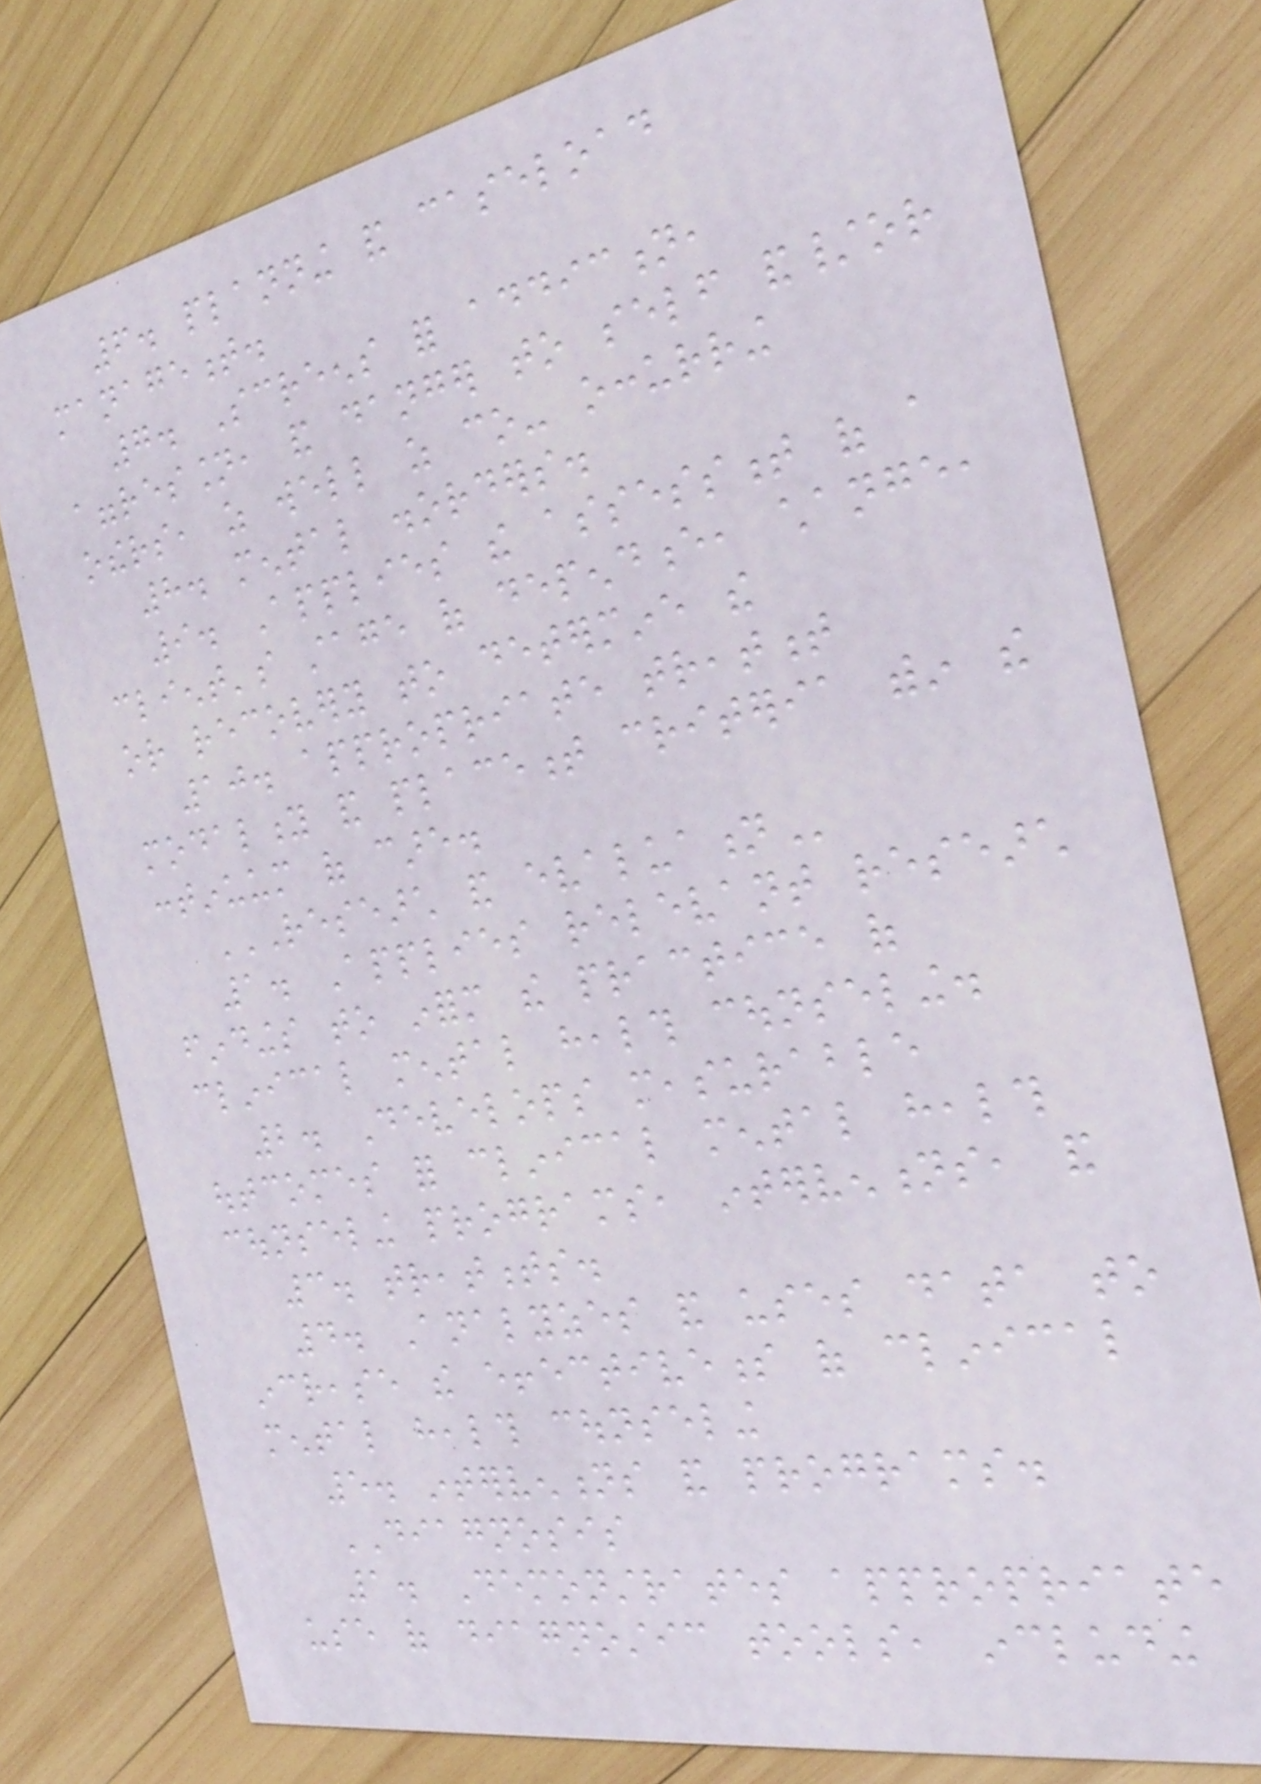6. planning and caseload
management.
7. Screens for addiction,
aggression, and danger to self and/or
others, as well as co- occurring
8. mental disorders.
9. Applies the assessment of a
client's stage of dependence, change,
or recovery to determine the
10. appropriate treatment
modality and placement criteria within the
continuum of care.
RESEARCH AND EVALUATION
1. Applies relevant research
findings to inform the practice of
clinical mental health counseling.
2. Develops measurable
outcomes for clinical mental health
counseling programs, interventions, and
3. treatments.
4. Analyzes and uses data to
increase the effectiveness of clinical
mental health counseling
5. interventions and programs.
DIAGNOSIS
1. Demonstrates appropriate
use of diagnostic tools, including
